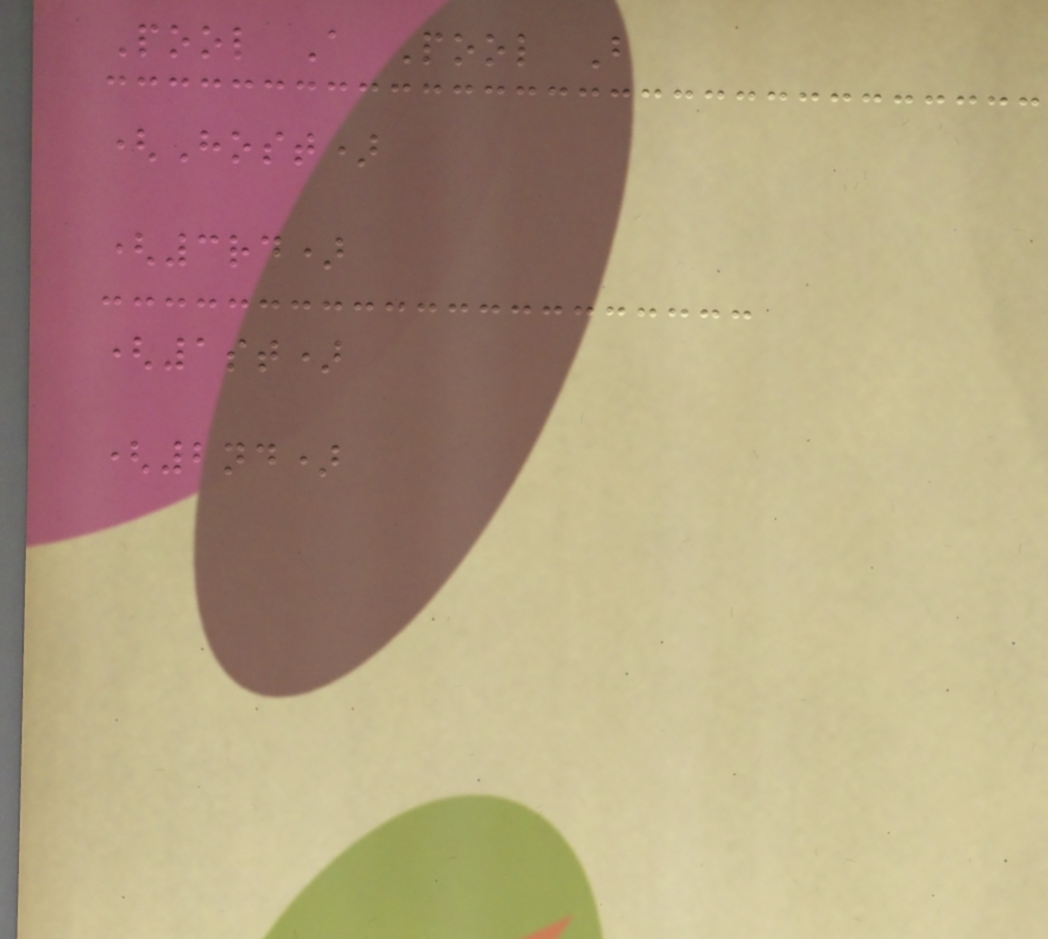Pool A Pool B
(Host)
(3rd)
(1st)
(2nd)
